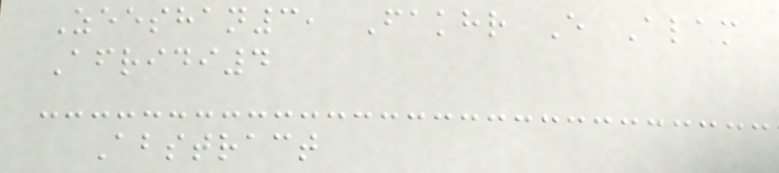Zeeshan3, Fakhr E Alam
Afridi4
Abstract
